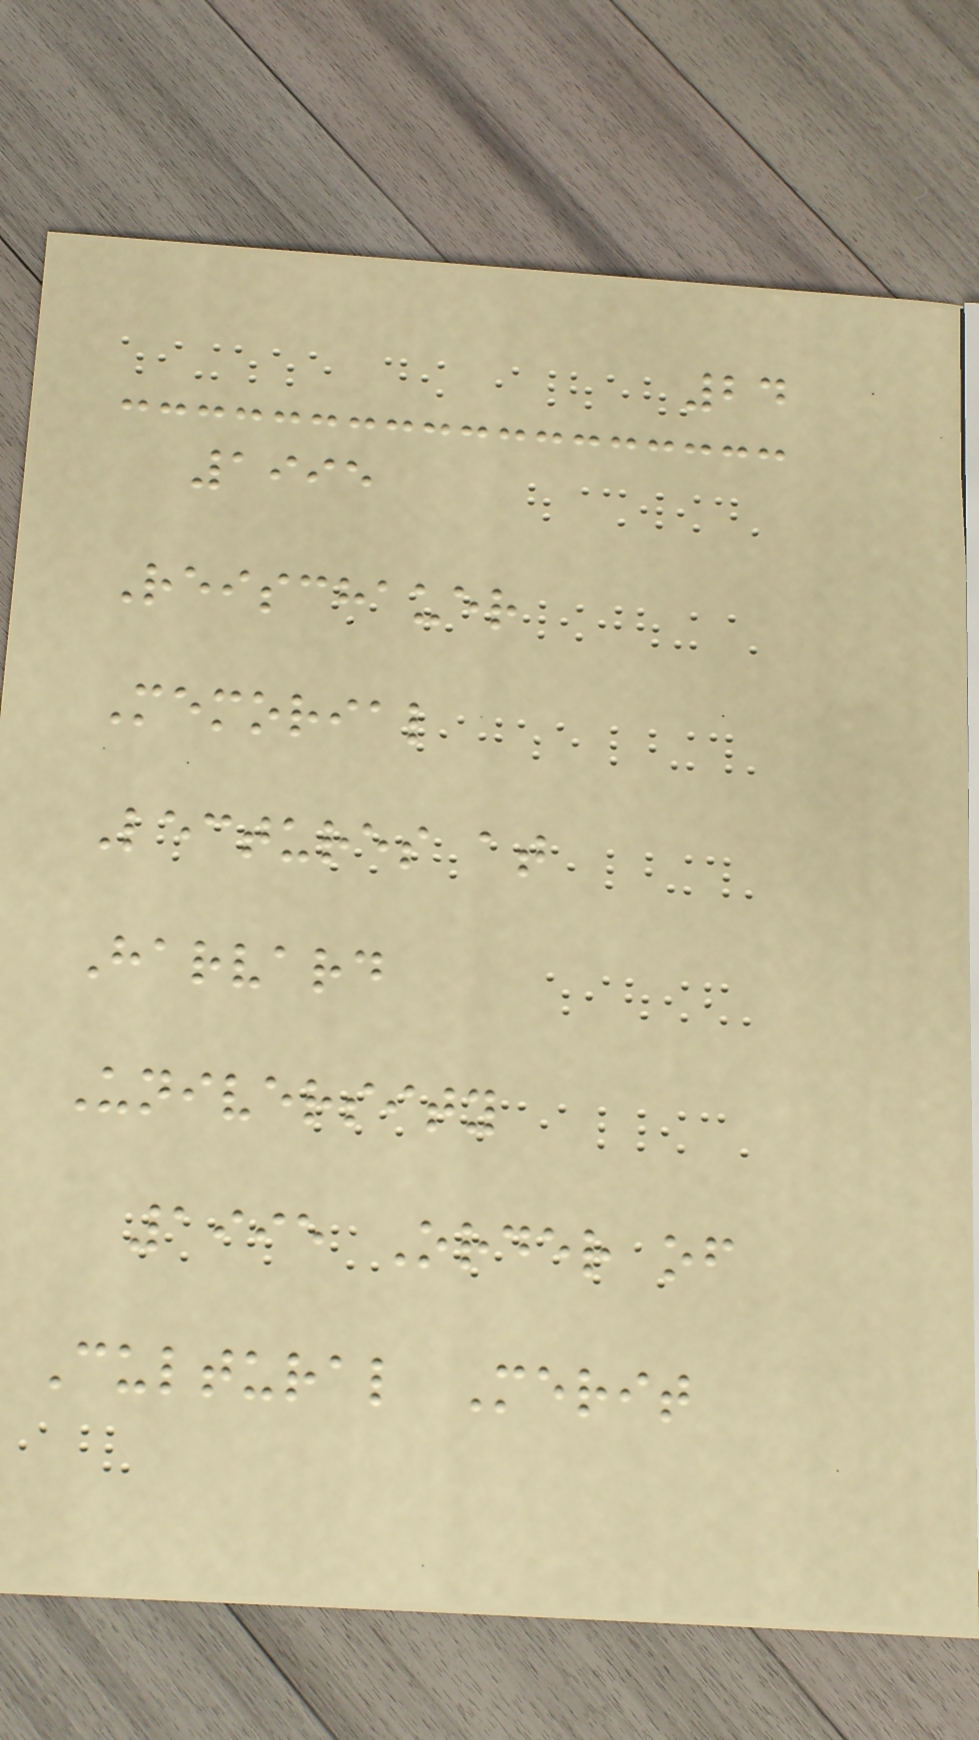24
1995
Reischauer
Memorial
Lectures at
Harvard
University
1995 Order of
Cultural Merit
